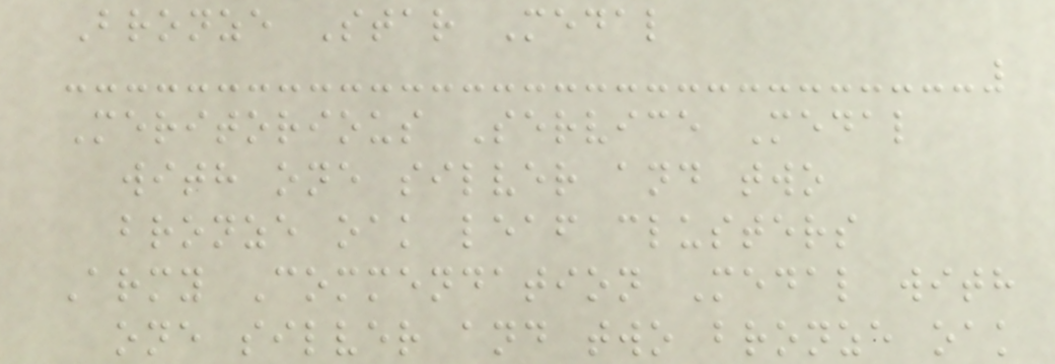Bronze Star Medal
Meritorious Service Medal
with one silver and two
bronze oak leaf clusters
Army Commendation Medal with
one silver and two bronze oak
